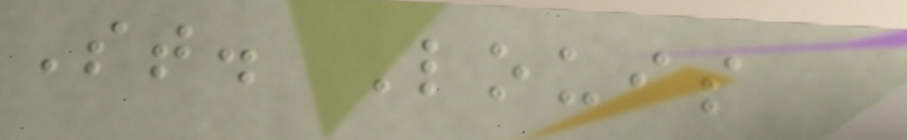St. Louis
